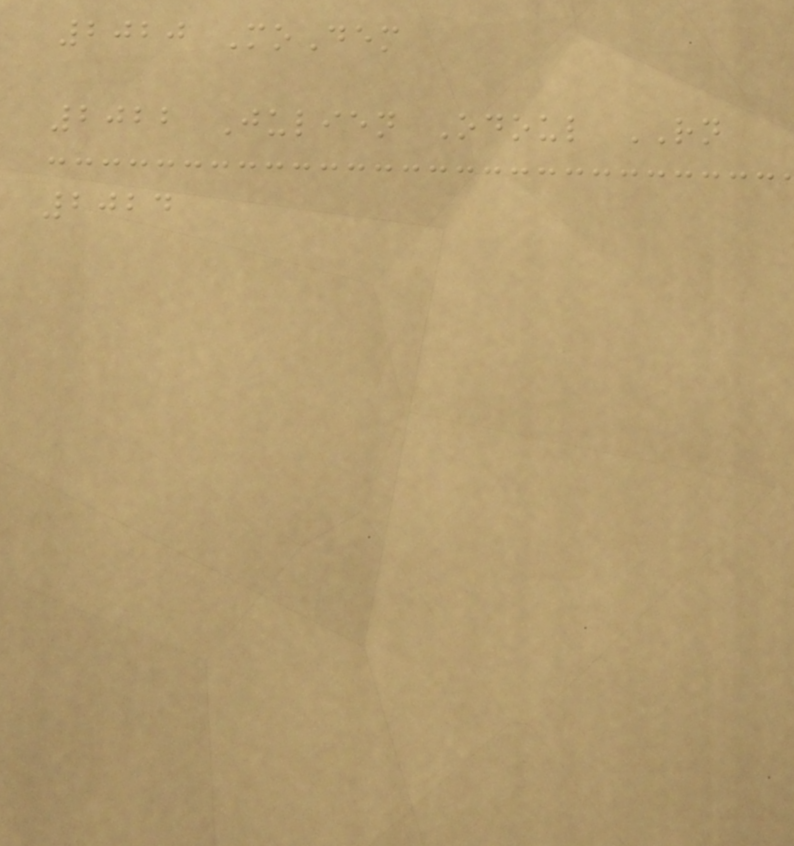2020 MoDem
2022 Julien Odoul RN
2024
